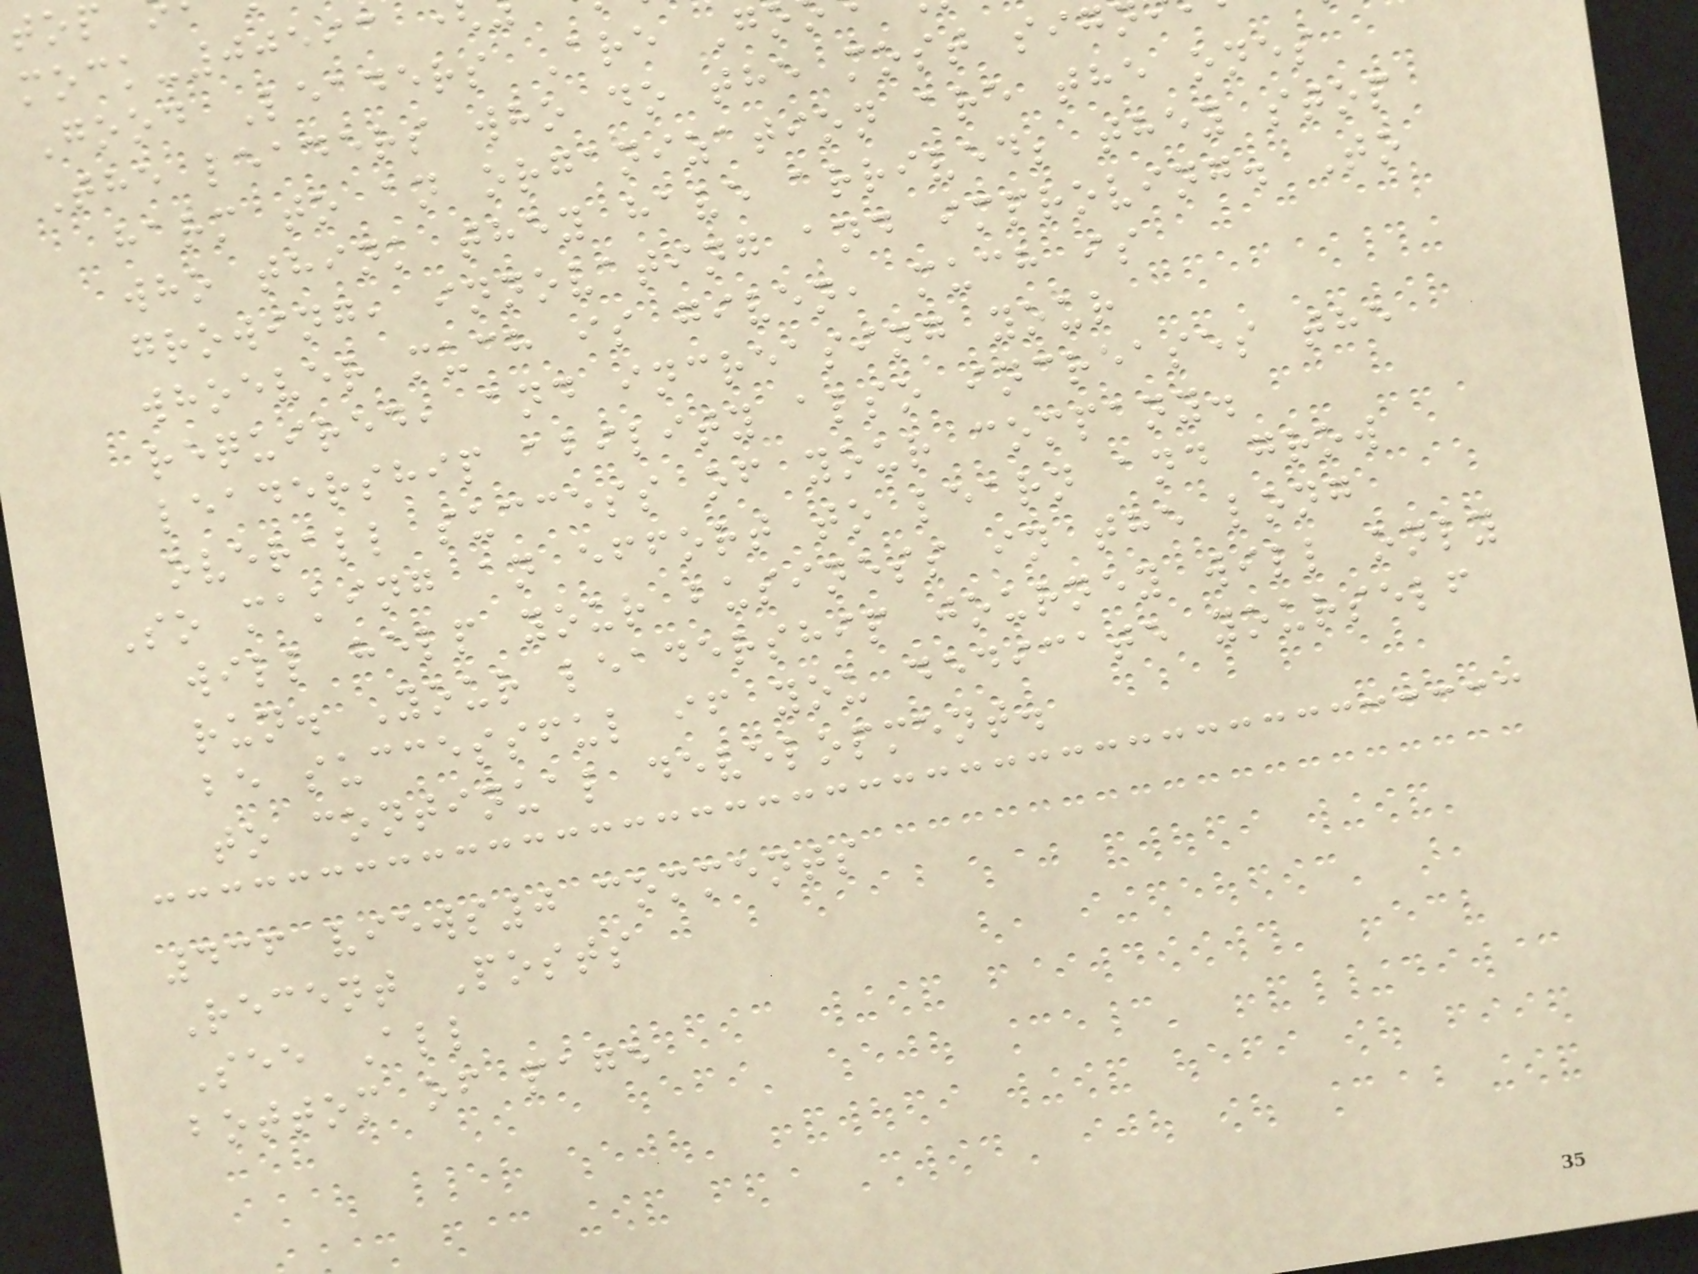mock-00593
Good Leaders Are G
The leaders who do the most sig
harm to an organization are the ones
who think they have arrived; they stop
growing, innovating and improving. To
whoever much is given, much is
required, and increasing your
leadership ability also increases the
overall success of your company.
So making an effort to learn and grow
will help your business in the long
run. Your leadership journey will only
be successful if you dedicate yourself
to continual development.
436 views0 comments
Recent Posts
See All
bottom of page
